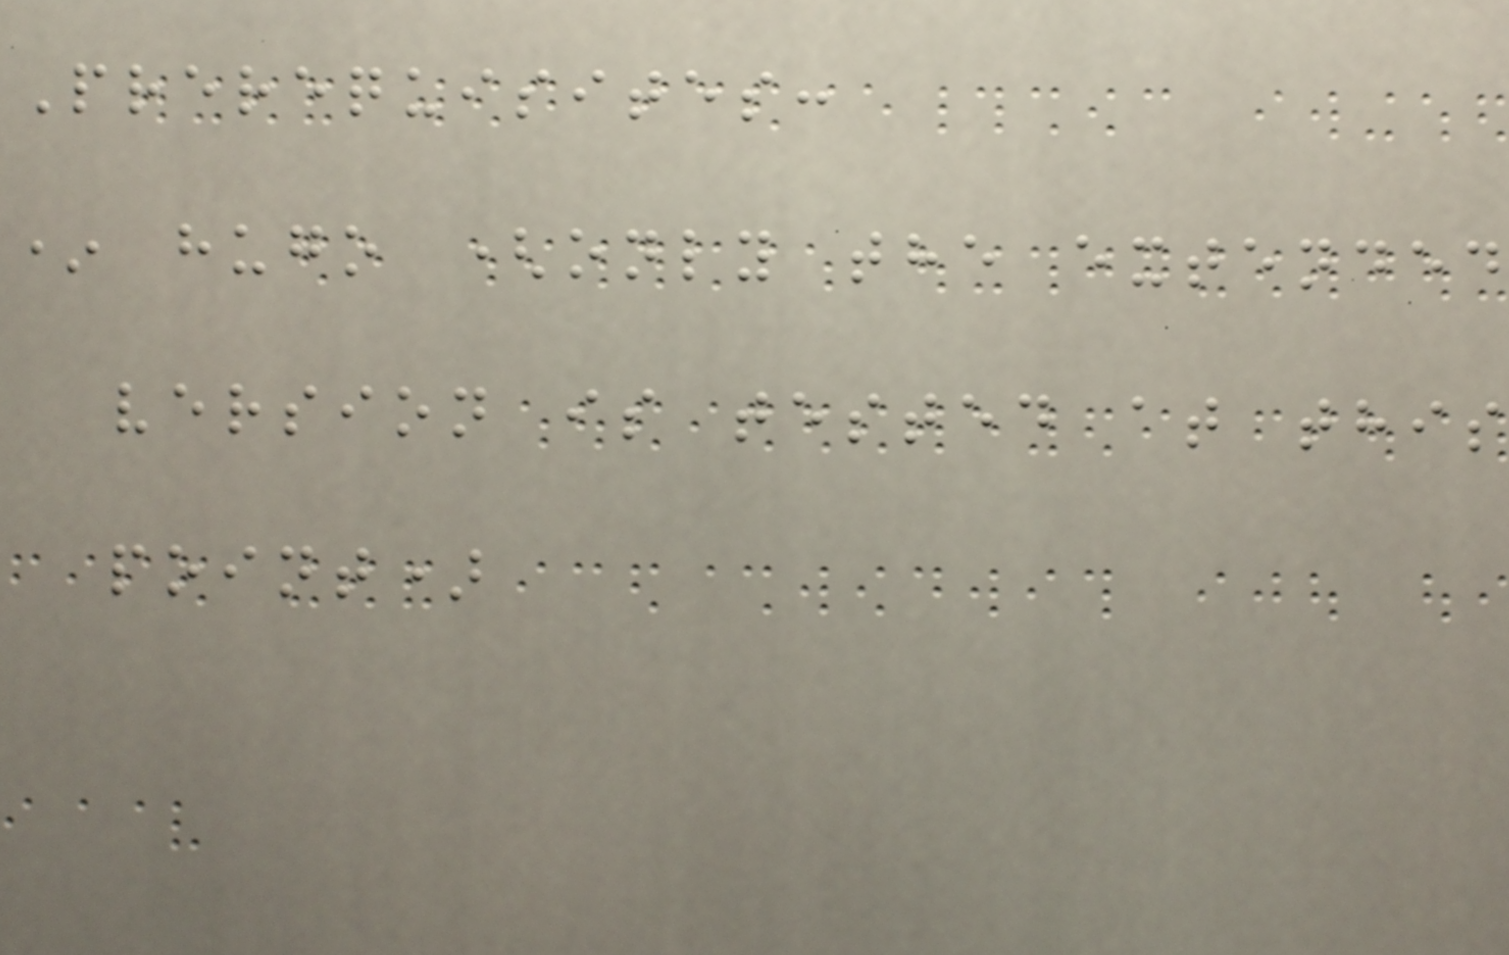Prerequisites:
* hugo (only the extended
version is tested at this
point)
